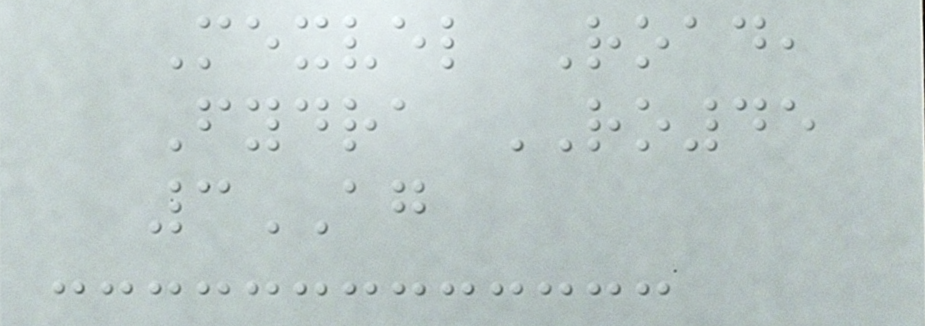Mexvel Road,
Fydra RO45
3AG
